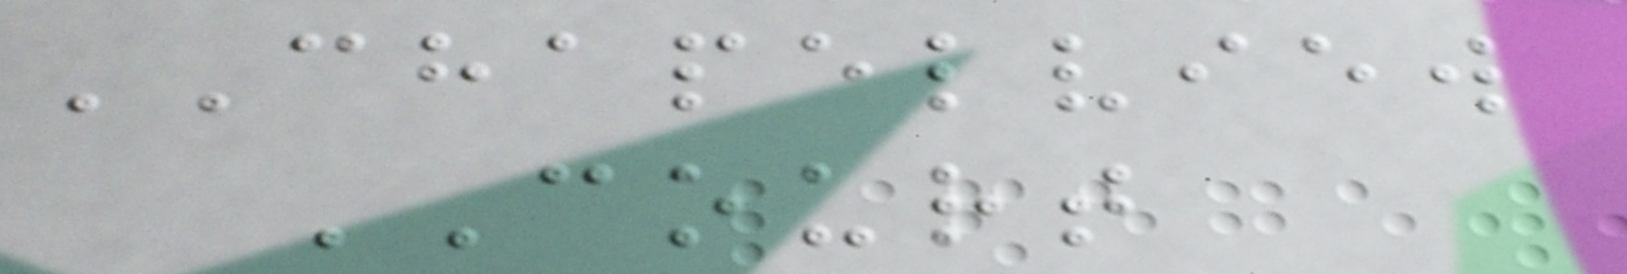CHAPELVIEW
COURT
